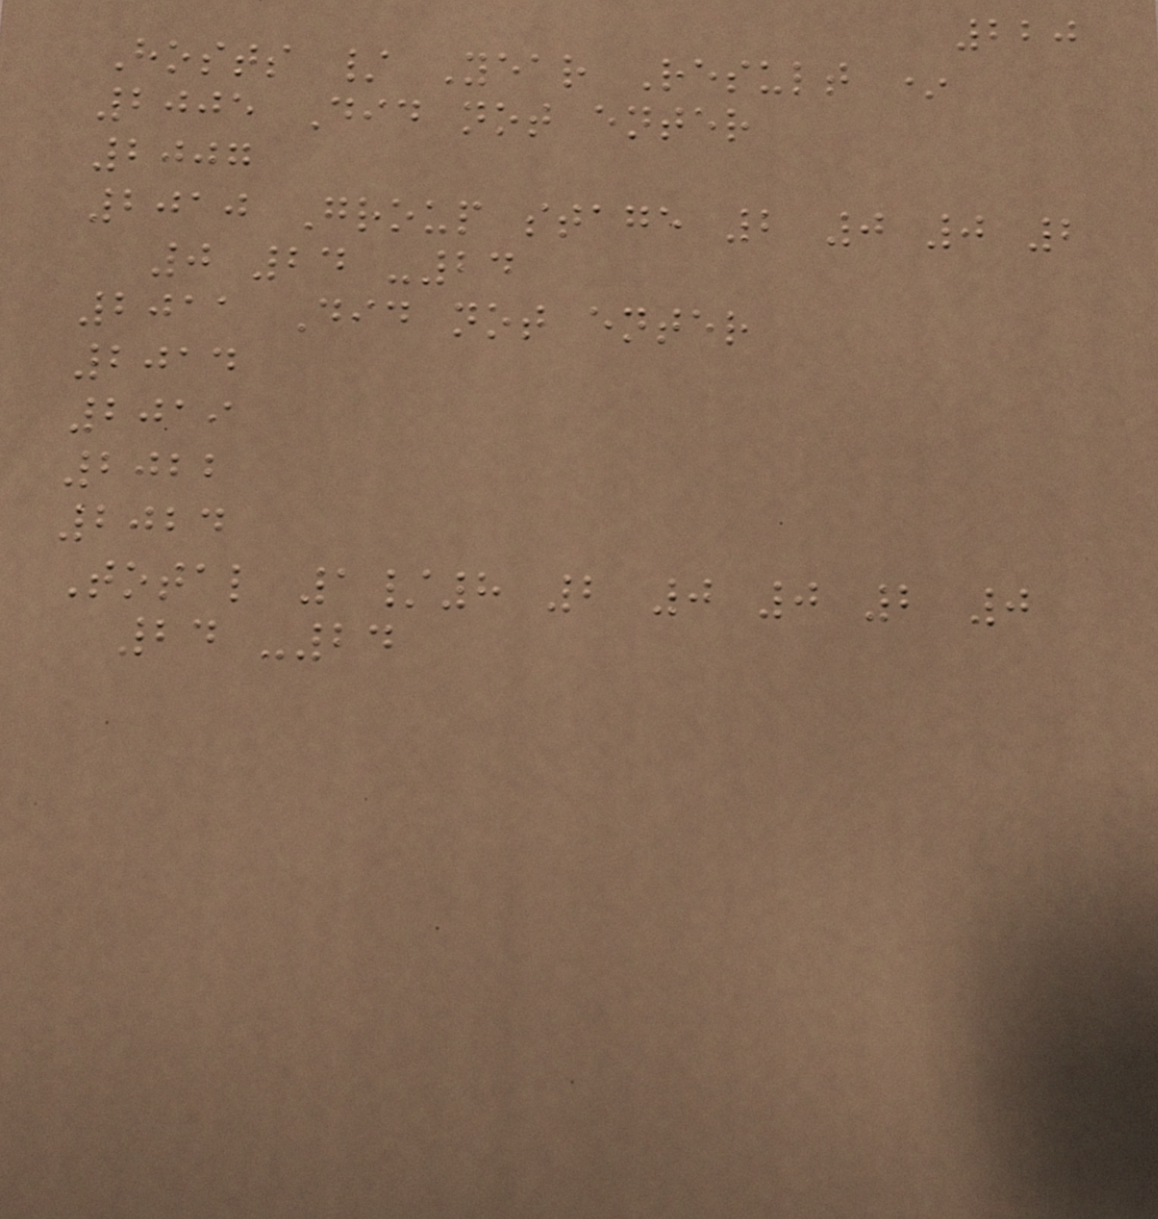220
Hosts / Year Result *
2005 Did not enter
2007
2010 Group stage 2 0 0 2
0 24 -24
2011 Did not enter
2014
2019
2022
2024
Total 1/8 2 0 0 2 0
24 -24
